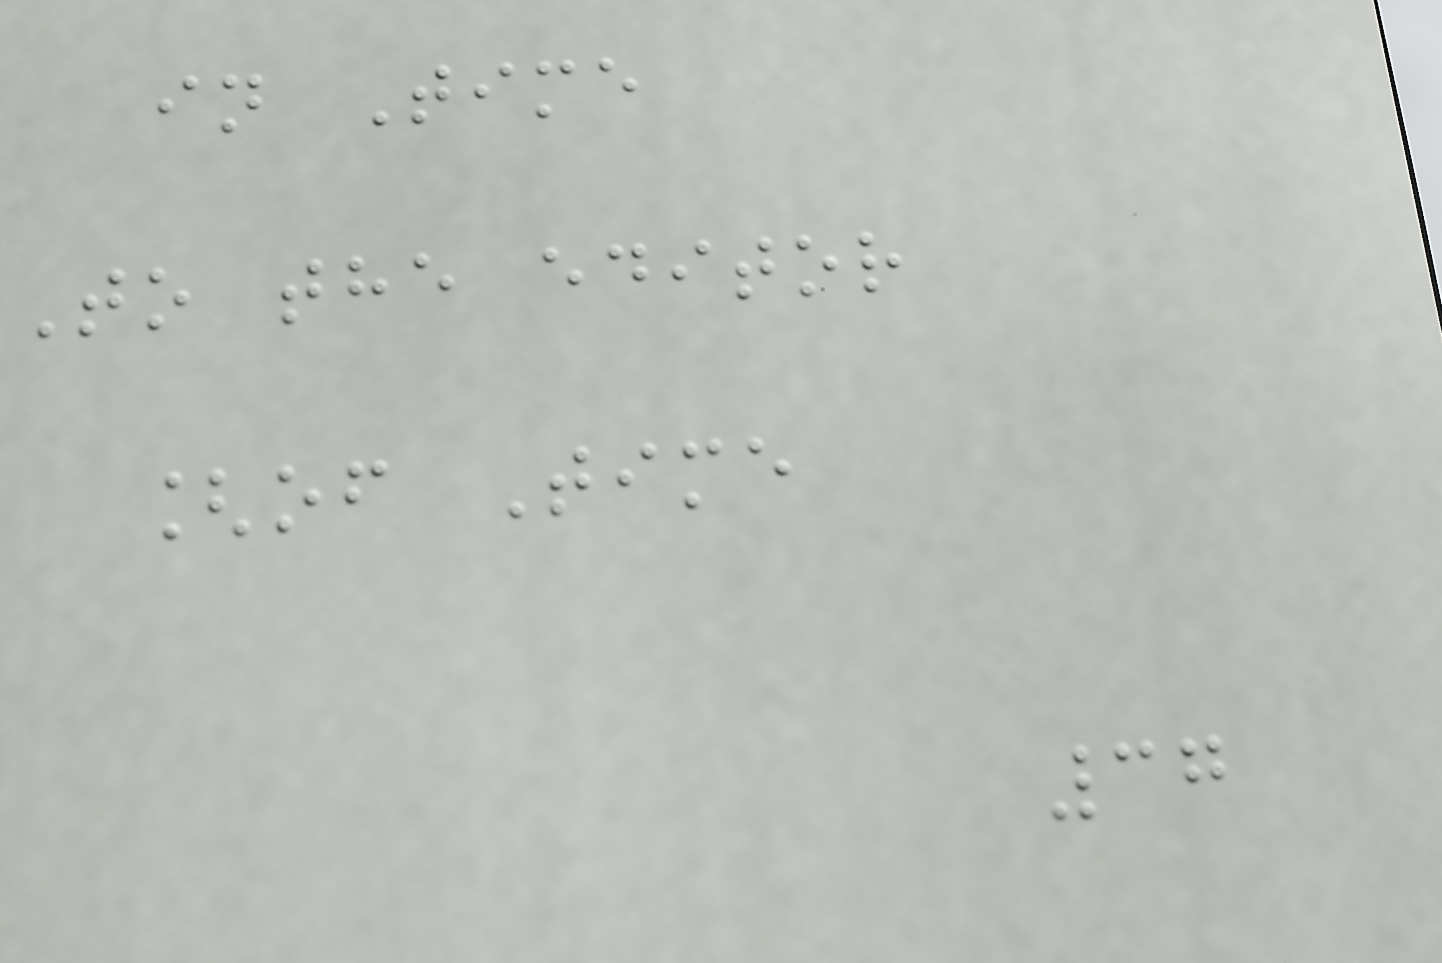in Time
To the editor
[of Time
37
